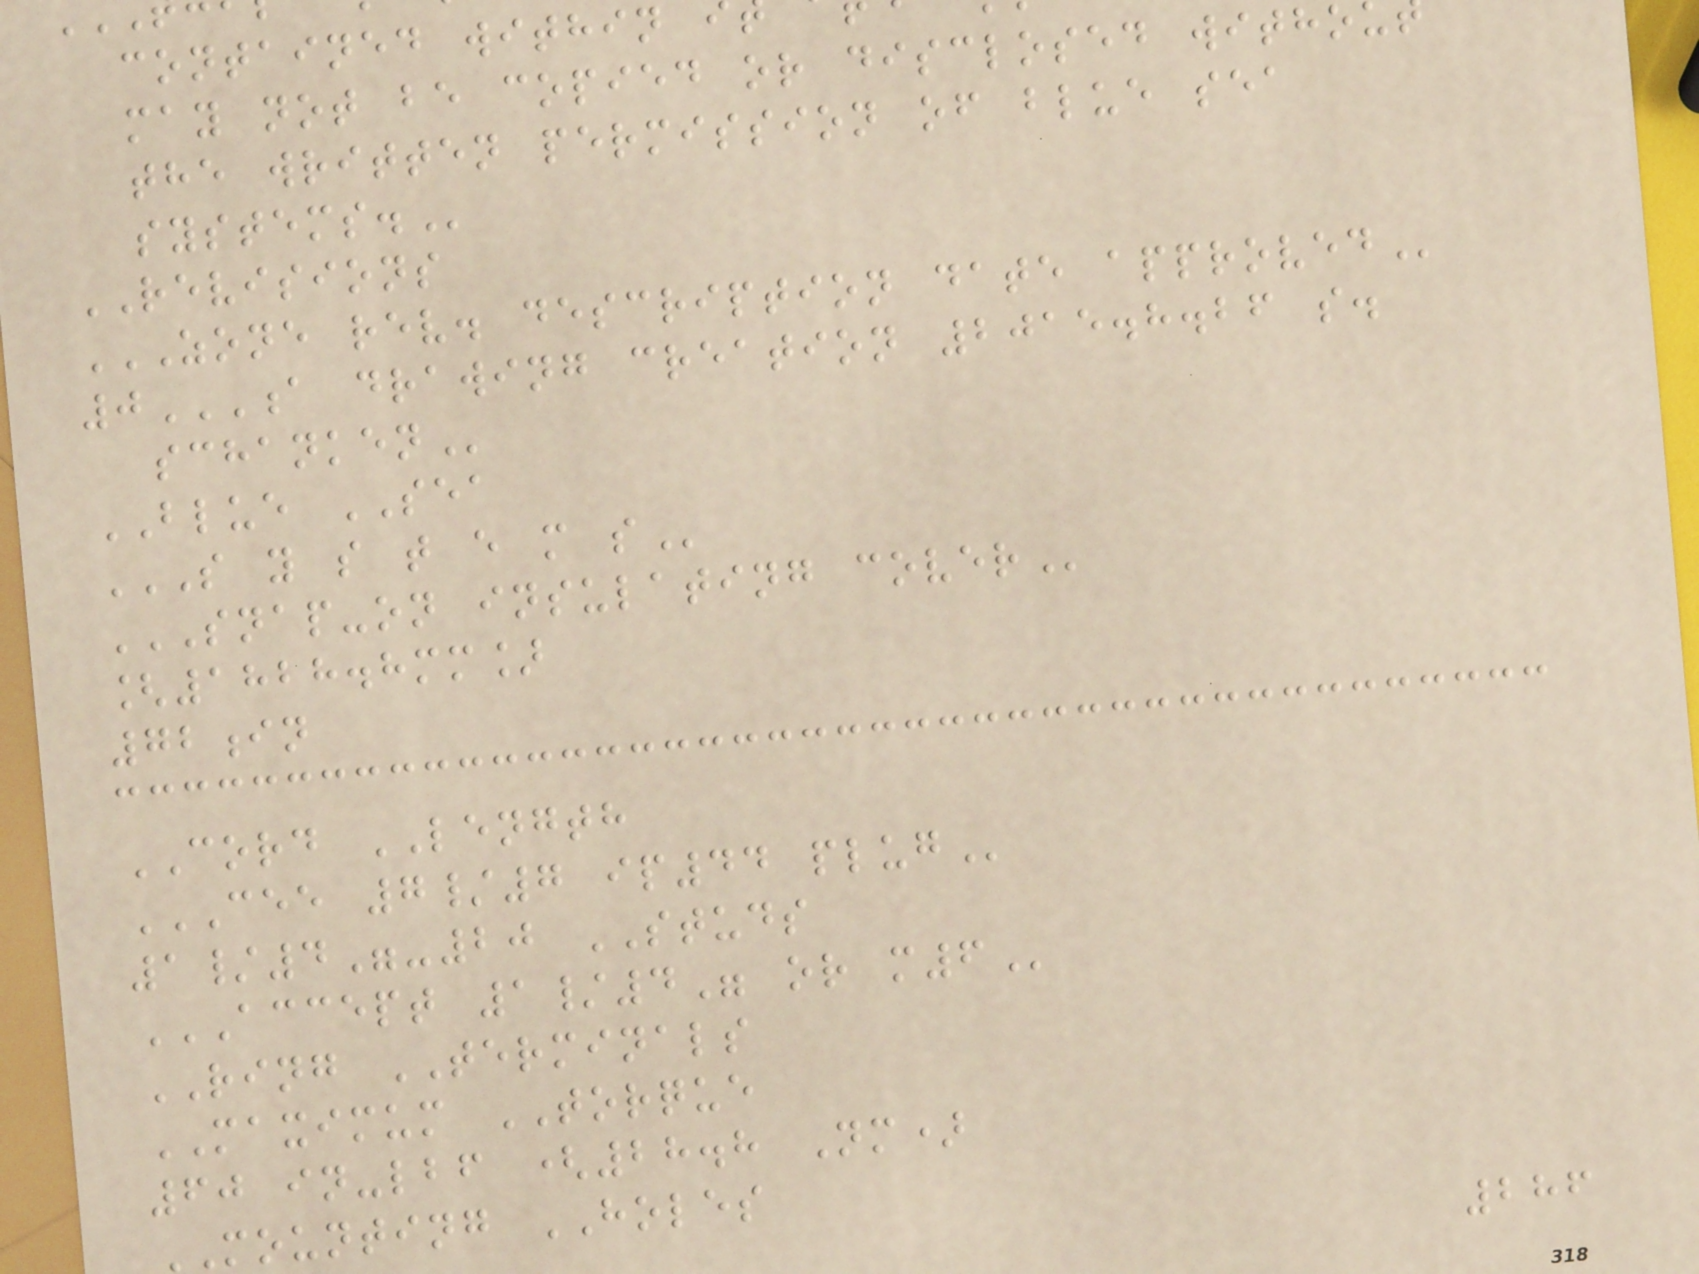contained within
may not be copied or disclosed
the written permission of blue sea
REVISIONS
ZONE REV. DESCRIPTION DATE APPROVED
0A DRAWING CREATION 2015.8.26 S.
BLUE SEA
S Y S T E M S
SNAP-ON INSULATING COVER
[1828.8mm]
72in
CORD LENGTH
CEE 7/7 IP44 PLUG
1/4"-20 STUDS
ACCEPT 1/4" OR M6
RING TERMINALS
MAXIMUM TORQUE
60 in-lbf (28.8 Nm)
MOUNTING HOLES
286
